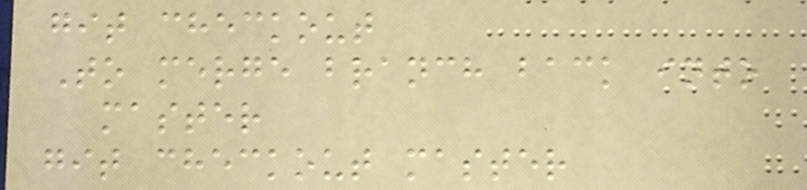git checkout
To merge branch back into
master
git checkout master
